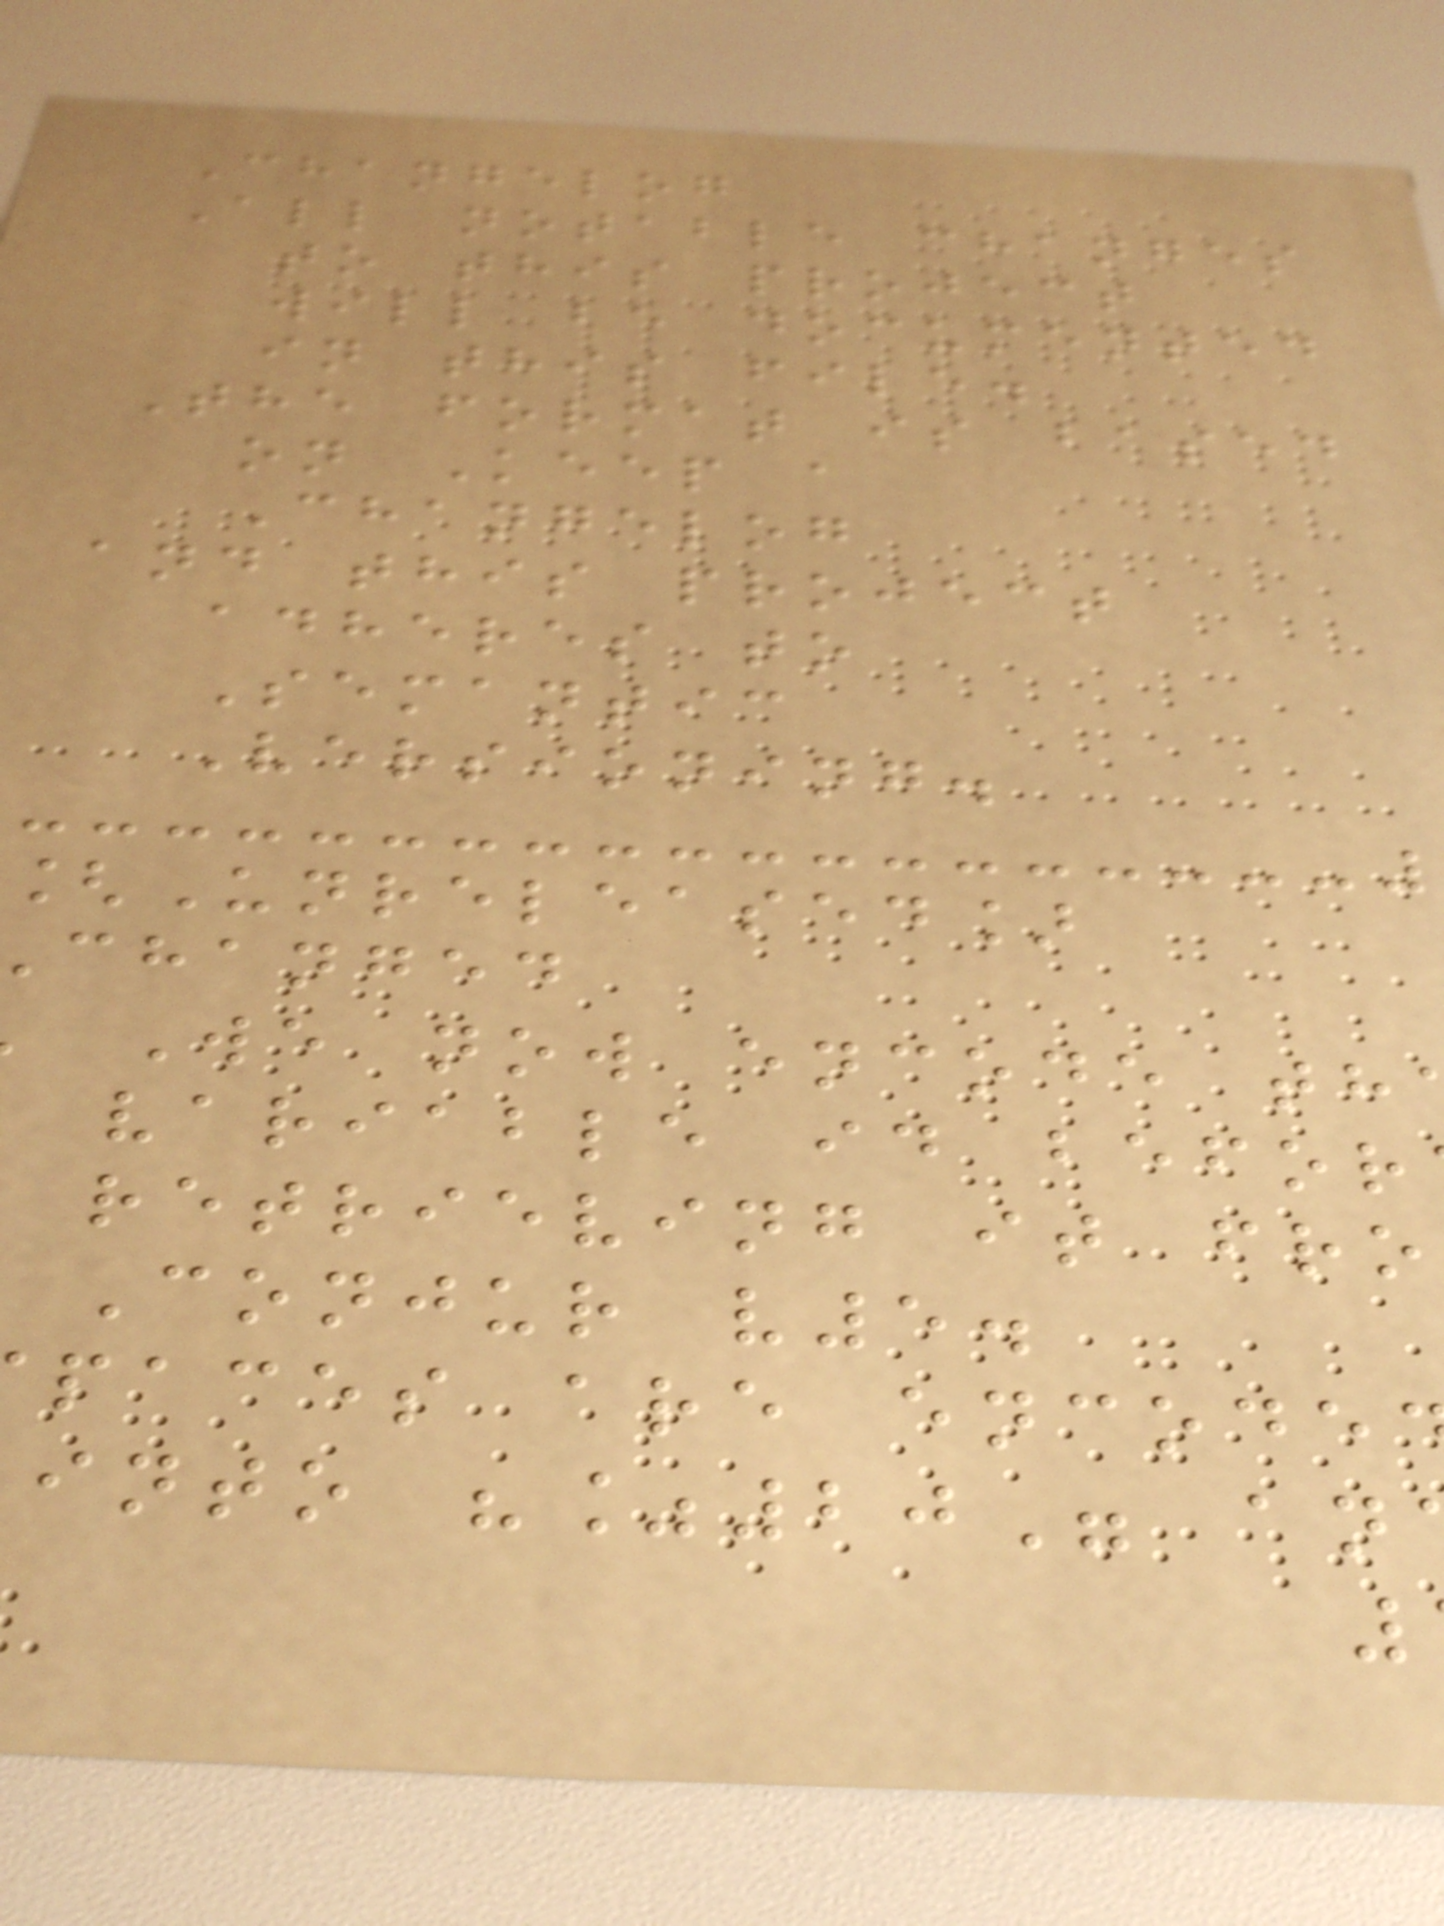Changelog
All notable changes
to this project
will be documented
in this file.
The format is based
on Keep a
Changelog
and this project
adheres to
Semantic
Versioning.
[Unreleased]
changed
We now encode th
variable id befor
retrieving it fro
Conjur v5.
paces are encode
into "%20" an
